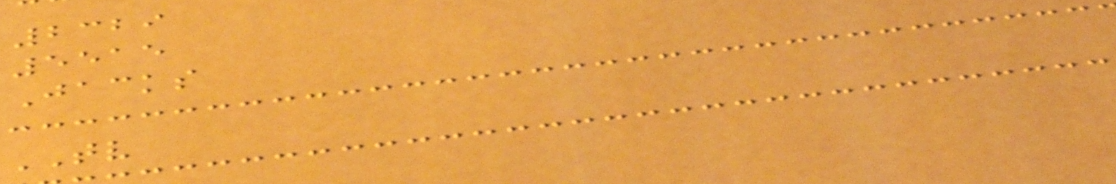2329
5515
Jacks
TV
